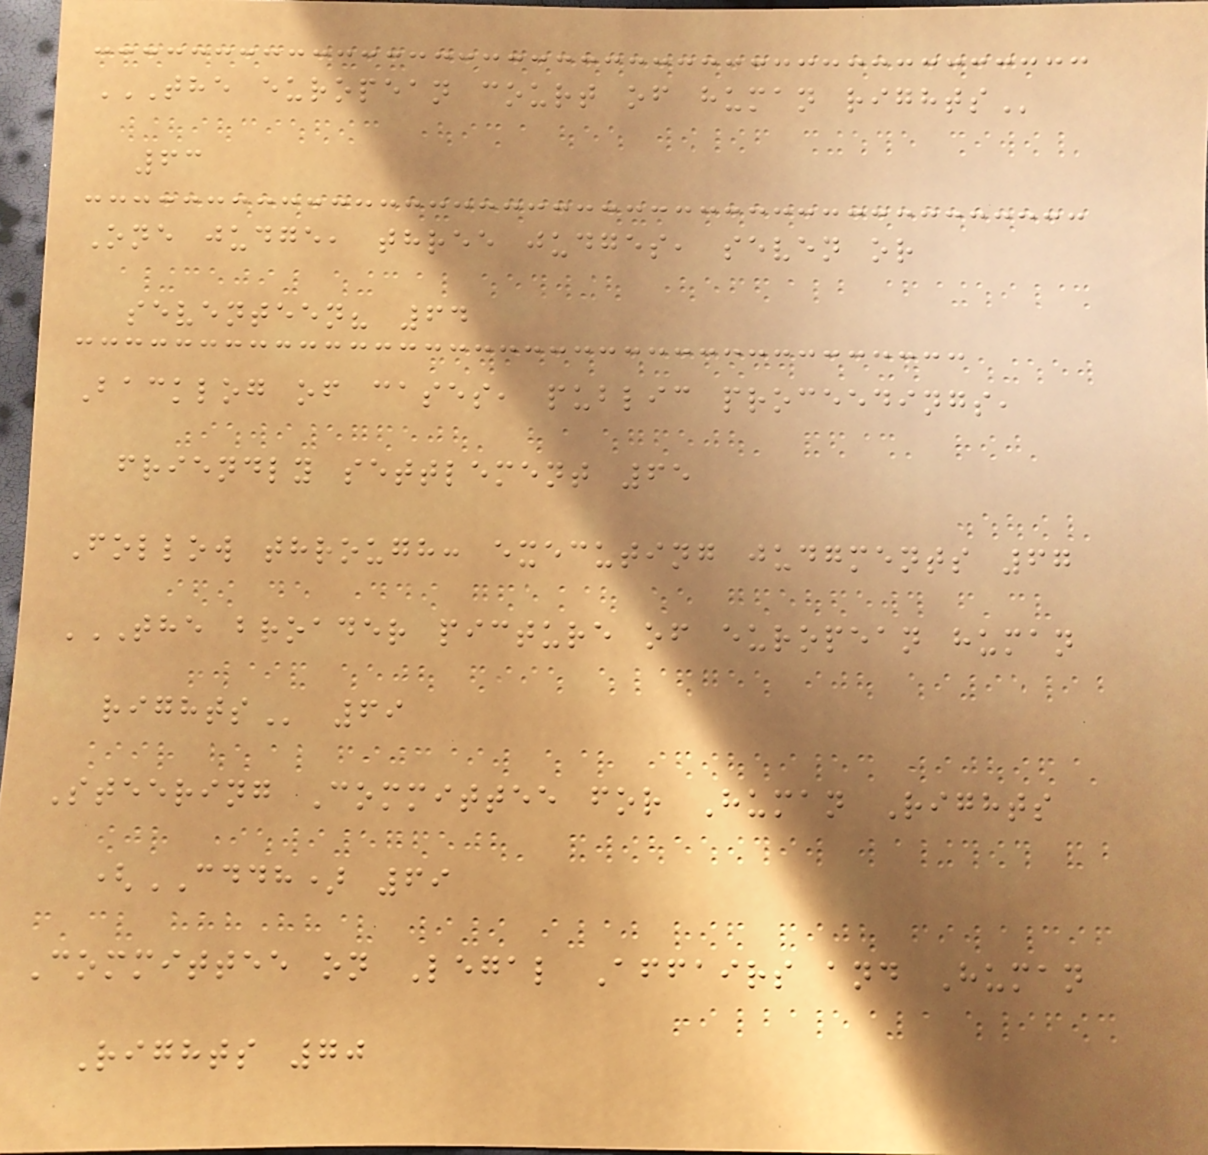THE EUROPEAN COURT OF HUMAN RIGHTS
63
One judge, three judges, seven or
seventeen? 64
Backlog of cases, public proceedings,
friendly settlement 65
Follow through: executing judgments 67
THE BROADER PICTURE OF EUROPEAN HUMAN
RIGHTS 69
Steering Committee for Human Rights
(CDDH) 69
Committee on Legal Affairs and Human
Rights 70
